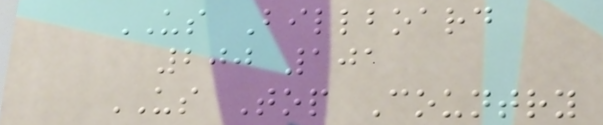US Billboard
200 101
US Top Country
